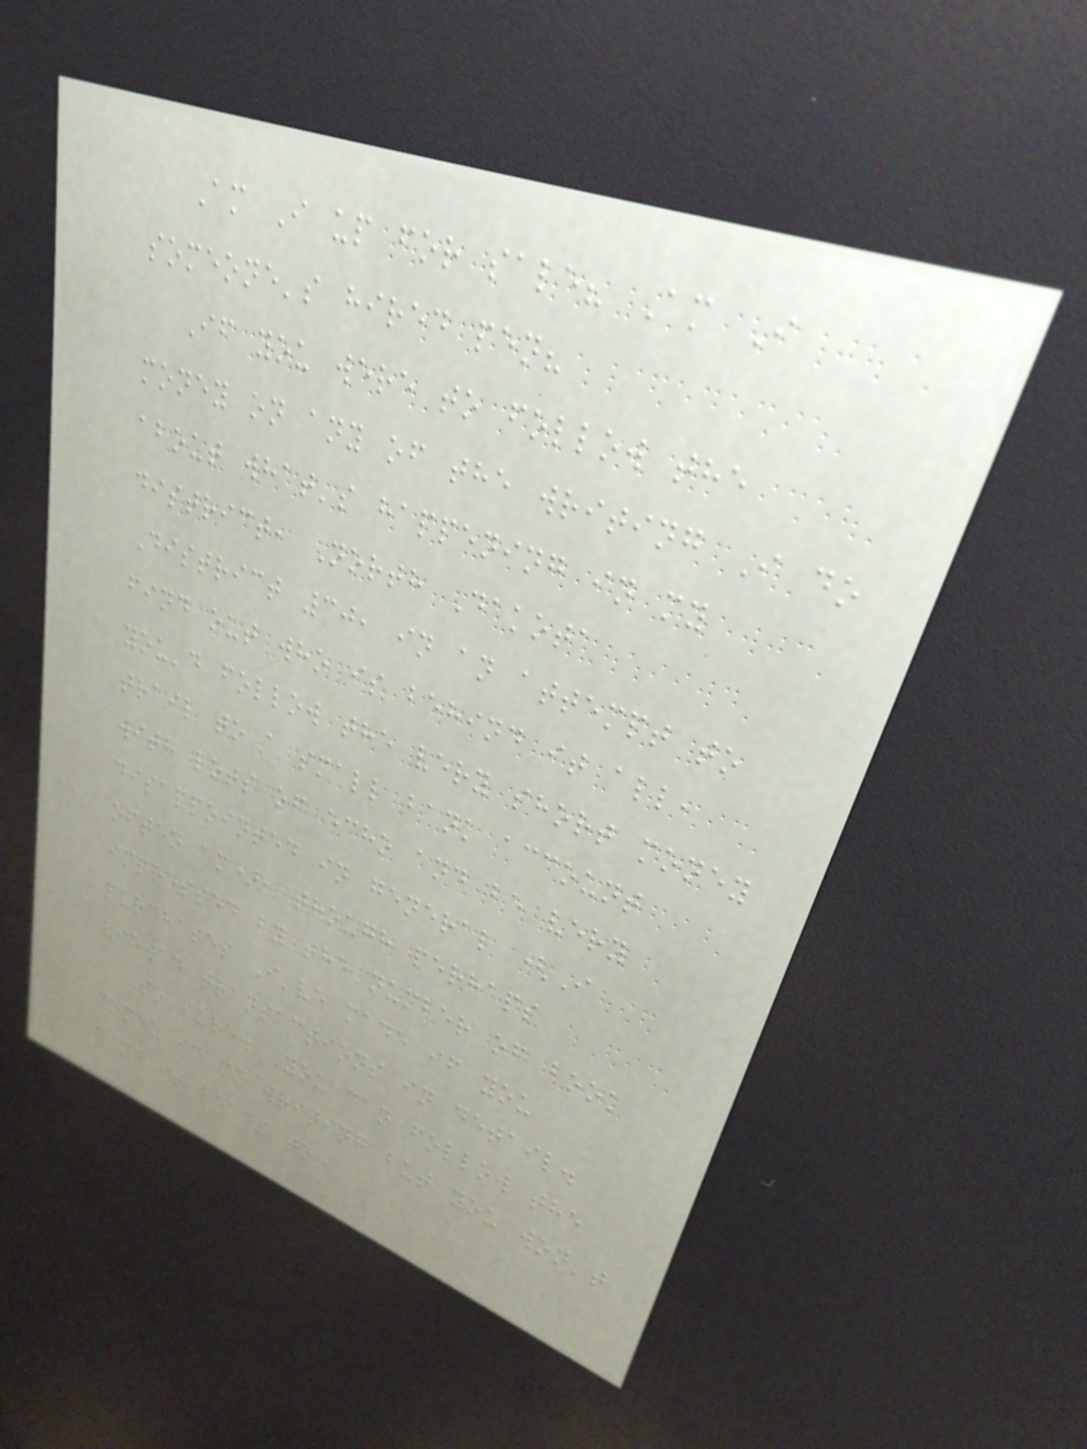Am I up for sale? Am I
someone's hired pen?
If you were to follow the
money on any of the writing I do
about what's happening in my
district, North Dakota
District 30, in an attempt to
find out who is behind it all,
you'd follow the very short money
trail to a small bank account
with lots of echo and be very
disappointed in general (I
often am), though perhaps
impressed by the number of book
purchases I've made if you
viewed transactions in detail.
So sure. You can follow the
money in my writing but you won't
find it leads to:
